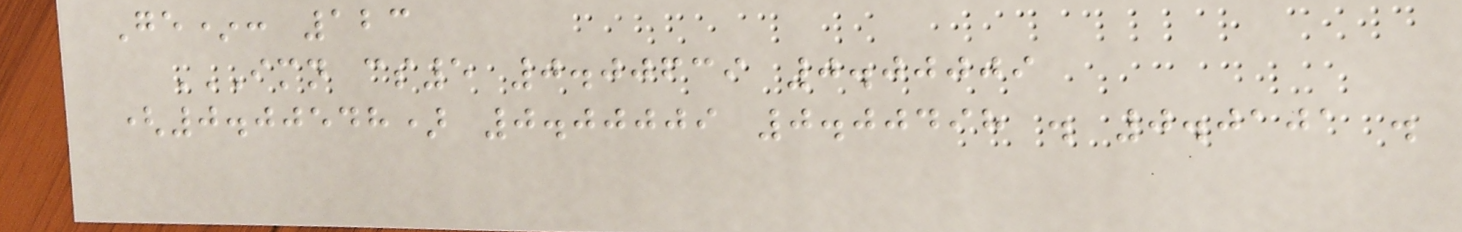Ge*: 123
IMN CS5 0.00639 0.00009
(0.00548) 0.00009 0.00498 . 0.0101 .
